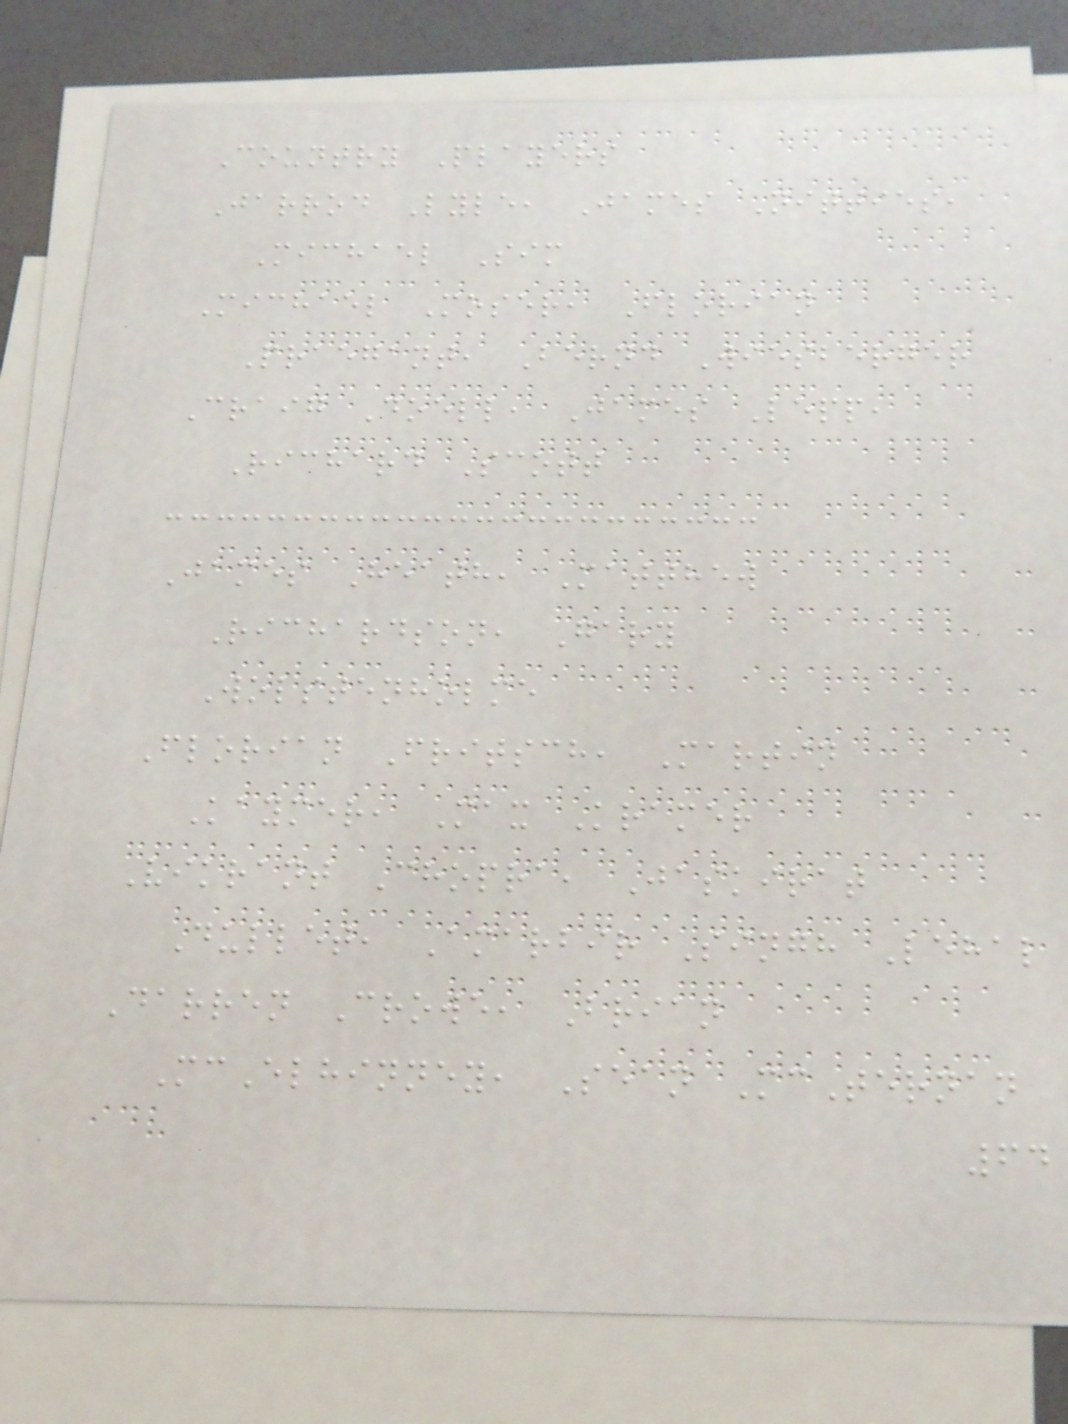Country Players
Jarrod Lyle, James Nitties,
Michael Sim
Michael Moser, Florian
Praegant, Bernd Wiesberger
Craig Doell, James Lepp,
Richard Scott
James Heath, Matthew
Richardson, Gary
Wolstenholme
Florian Fritsch, Martin
Kaymer, Max Kramer
Vikrant Chopra, Jaskirat
Dullet, Amarbir Singh Lehal
Darren Crowe, Brian
McElhinney, Sean McTernan
64
